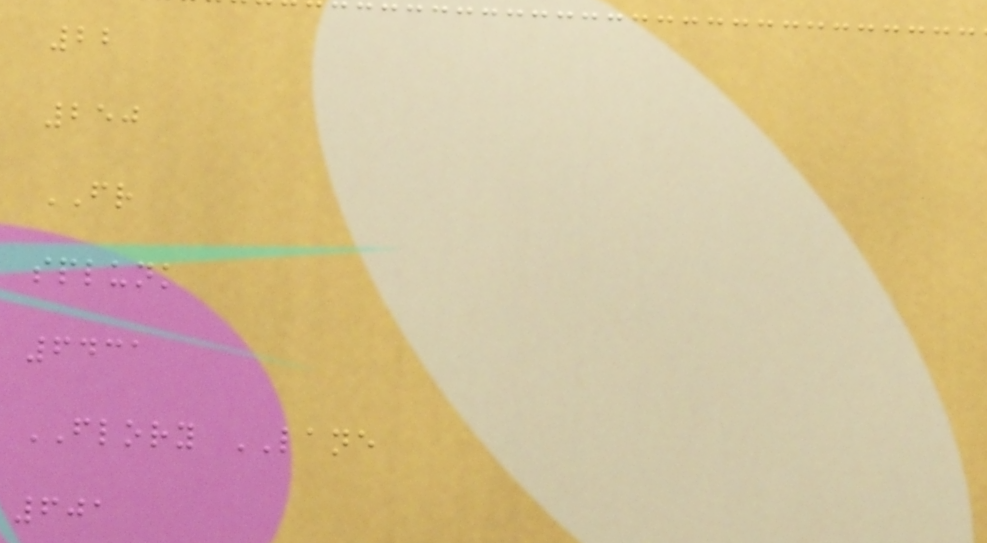22
250
FR
splunk
6431
FLORY LANE
601
